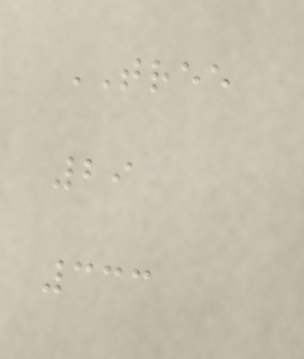TREE
29
333
